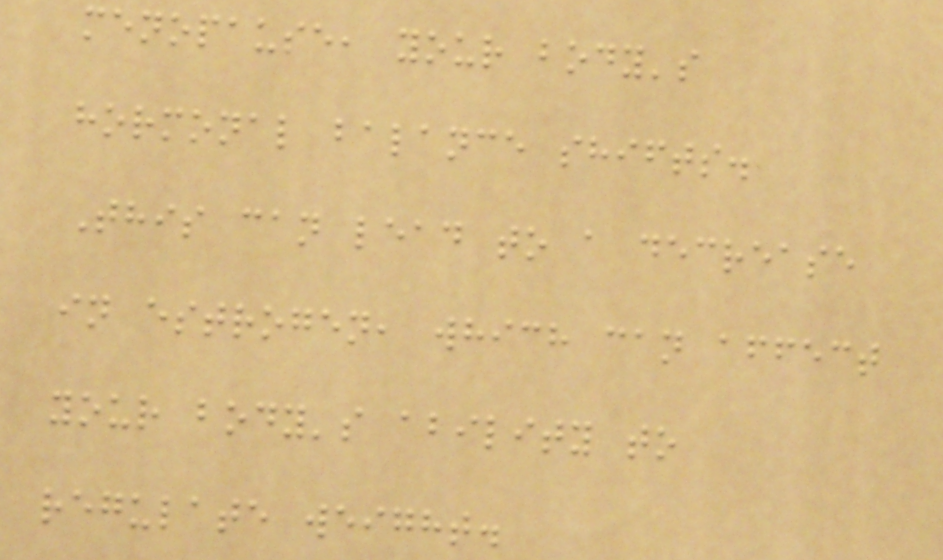menopause, your body's
hormonal balance shifts.
This can lead to a decrease
in estrogen, which can affect
your body's ability to
regulate weight.
